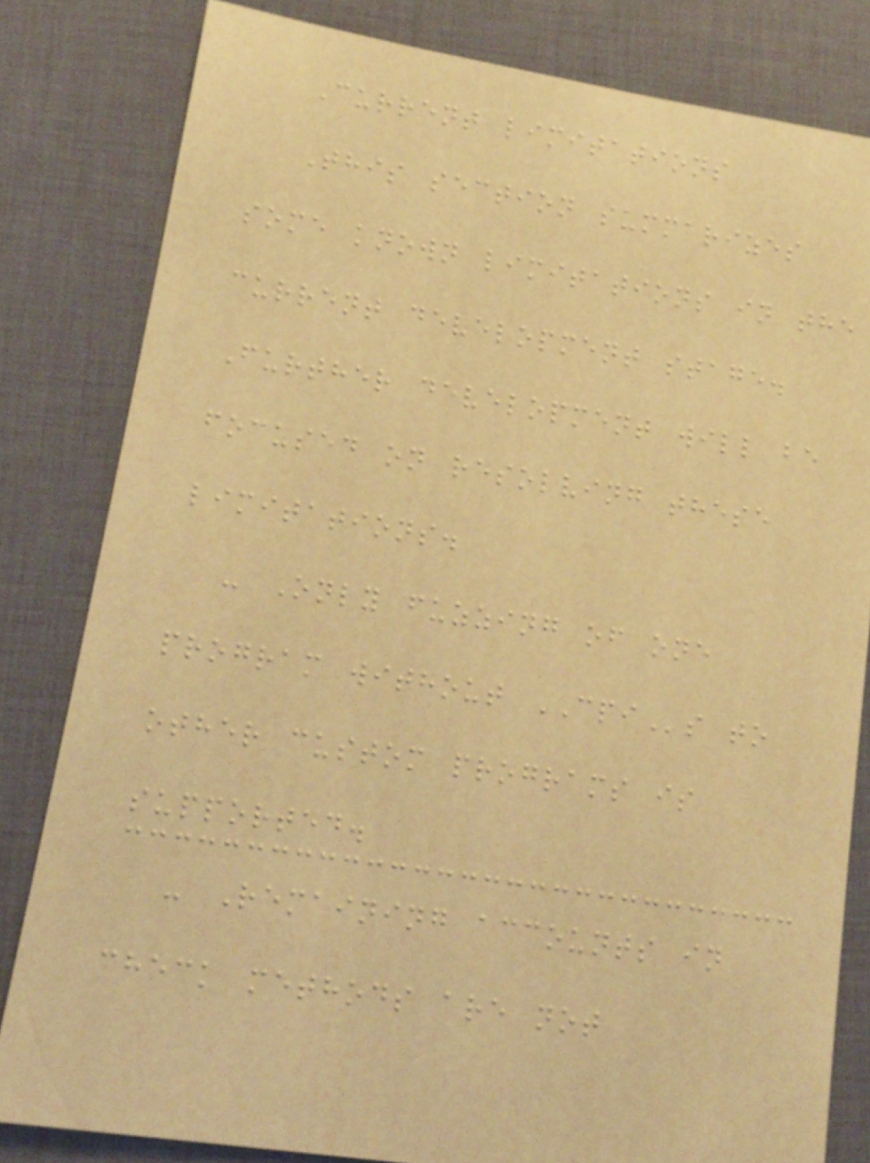Current limitations
This section summarizes
some known limitations in the
current development stage.
Further development will be
focused on resolving these
limitations.
- Only fuzzing of one
program without CPIs to
other custom programs is
supported.
- Remaining accounts in
check methods are not
